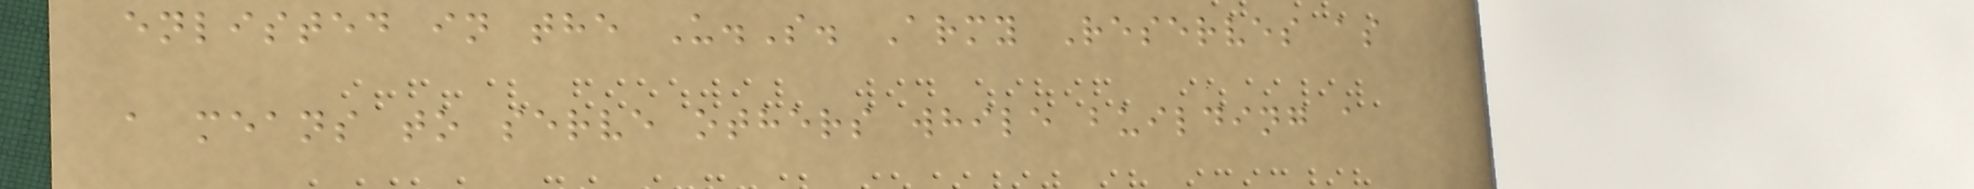enlisted in the U.S. Army Reserves as
a means to serve others while building a
